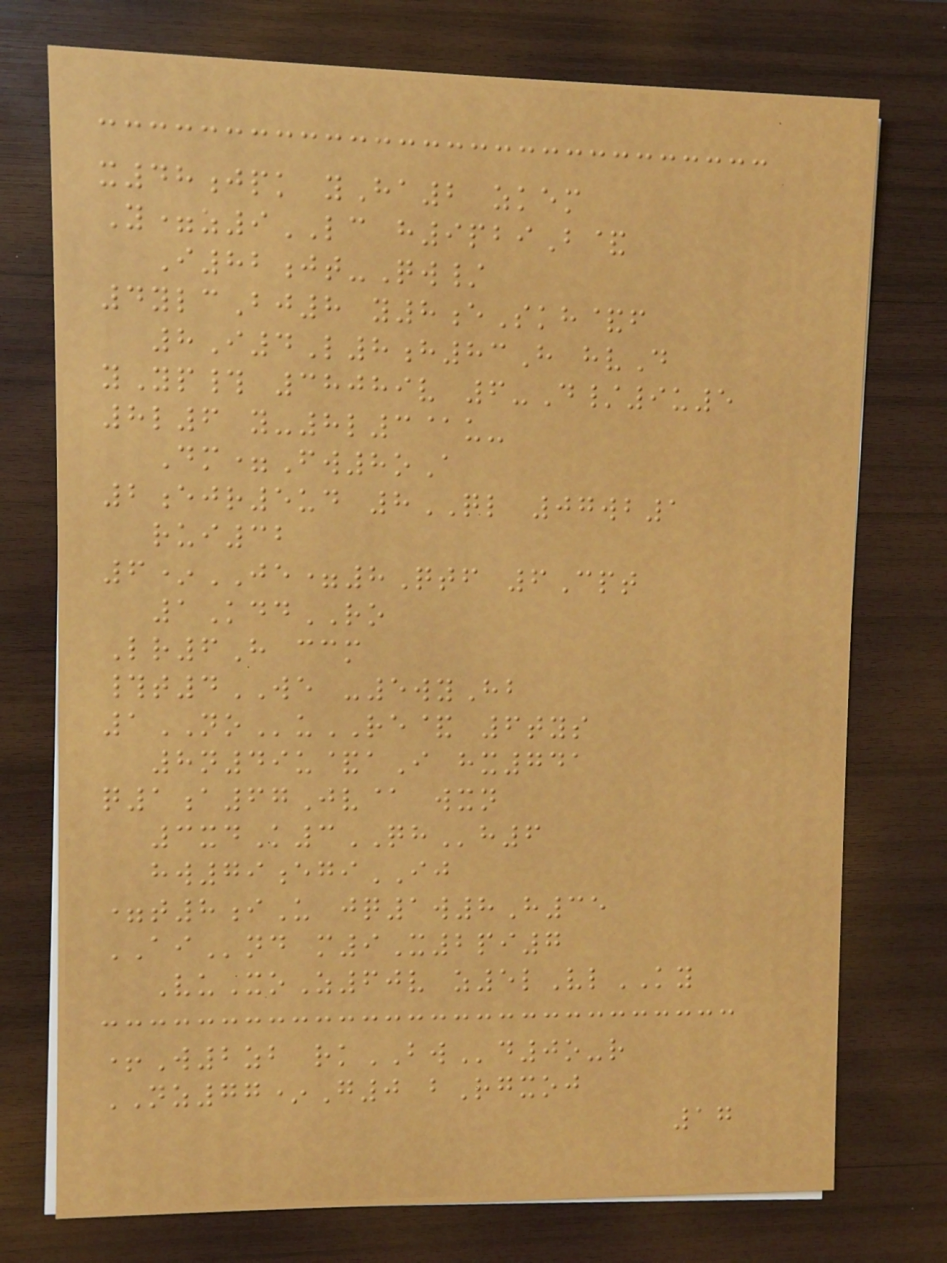x48jpk yHa2 zkem
Y=z9LC h9pbiB&
I82jt-Qw/
4ylcBj8 y8eSkh&f
8I4L8h83H hvD
yYp# 38089v 6-D/9u5
8l6 y-8l3@u-
Dm=Fw8oA
2ejr5ud 8QL 07wb1
rui32
6*JE=8Qtf 6Cpt
1KddRO
Lr6H ccm
#t4WE -5wyHb
1NOuRE& 6tys
8n49u&aI hx741
q1a67Jv@ wxn
3xdK3QHh6
hw79egiIJ
=t8iU jq1w8H35
AInd m9X2pi7
VuXoZ60v z5lVlKY
+W2zb rkBWd0o-r
NZ77*G0 bRgxoj
17
